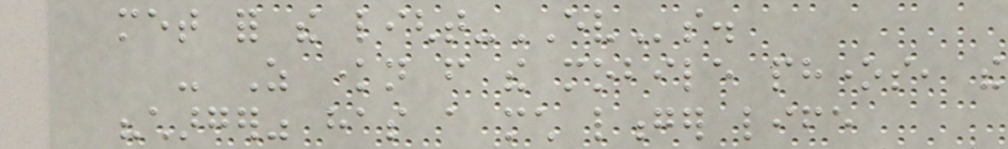met for the light-EVs.
- As known from the mobile phones, the
"charger" has a much longer life
